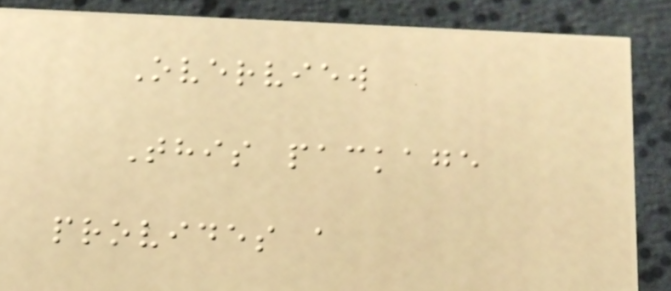Overview
This package
provides a
